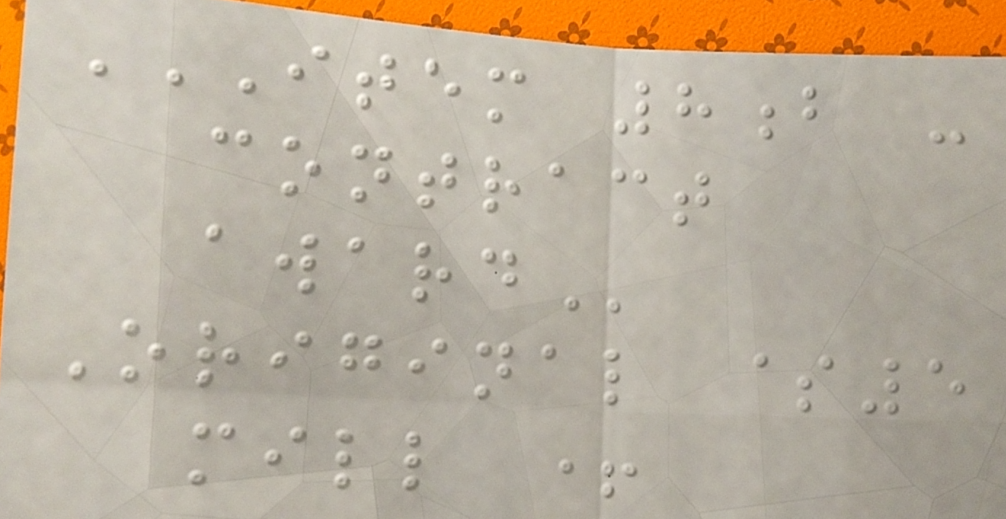ITEM 8B -
CONTRACT
AWARD
Original $5
mill +
